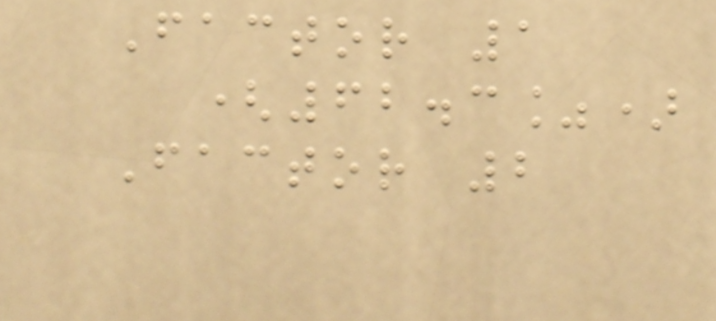Factor 1
(62.3%)
Factor 2
